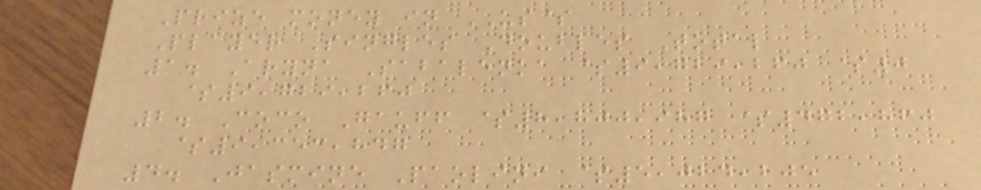Prize money in US$
Player Singles Doubles Total
1. Aryna Sabalenka $9,729,260 $0
$9,729,260
2. Coco Gauff $8,800,987 $472,860
$9,353,847
4. Jasmine Paolini $5,024,205
